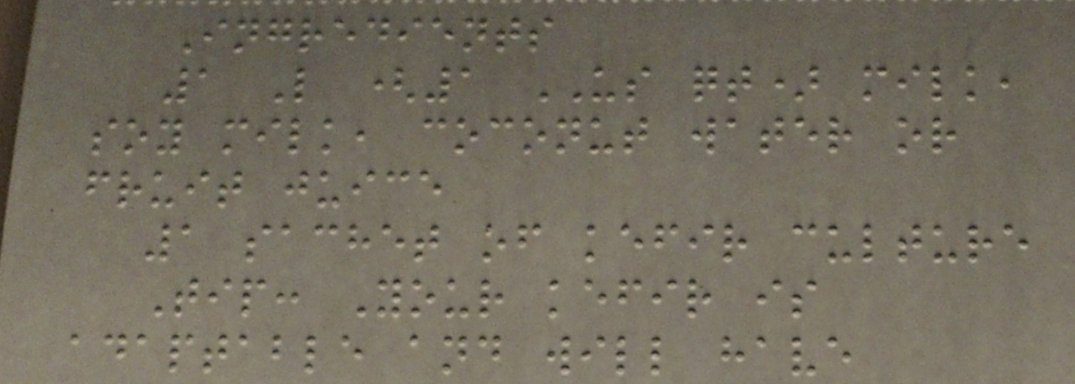Ingredients
1 L (1 US qt) milk,
soy milk, coconut water or
fruit juice
1 sachet of kefir culture
Tip: Your kefir is
adaptable and will have
